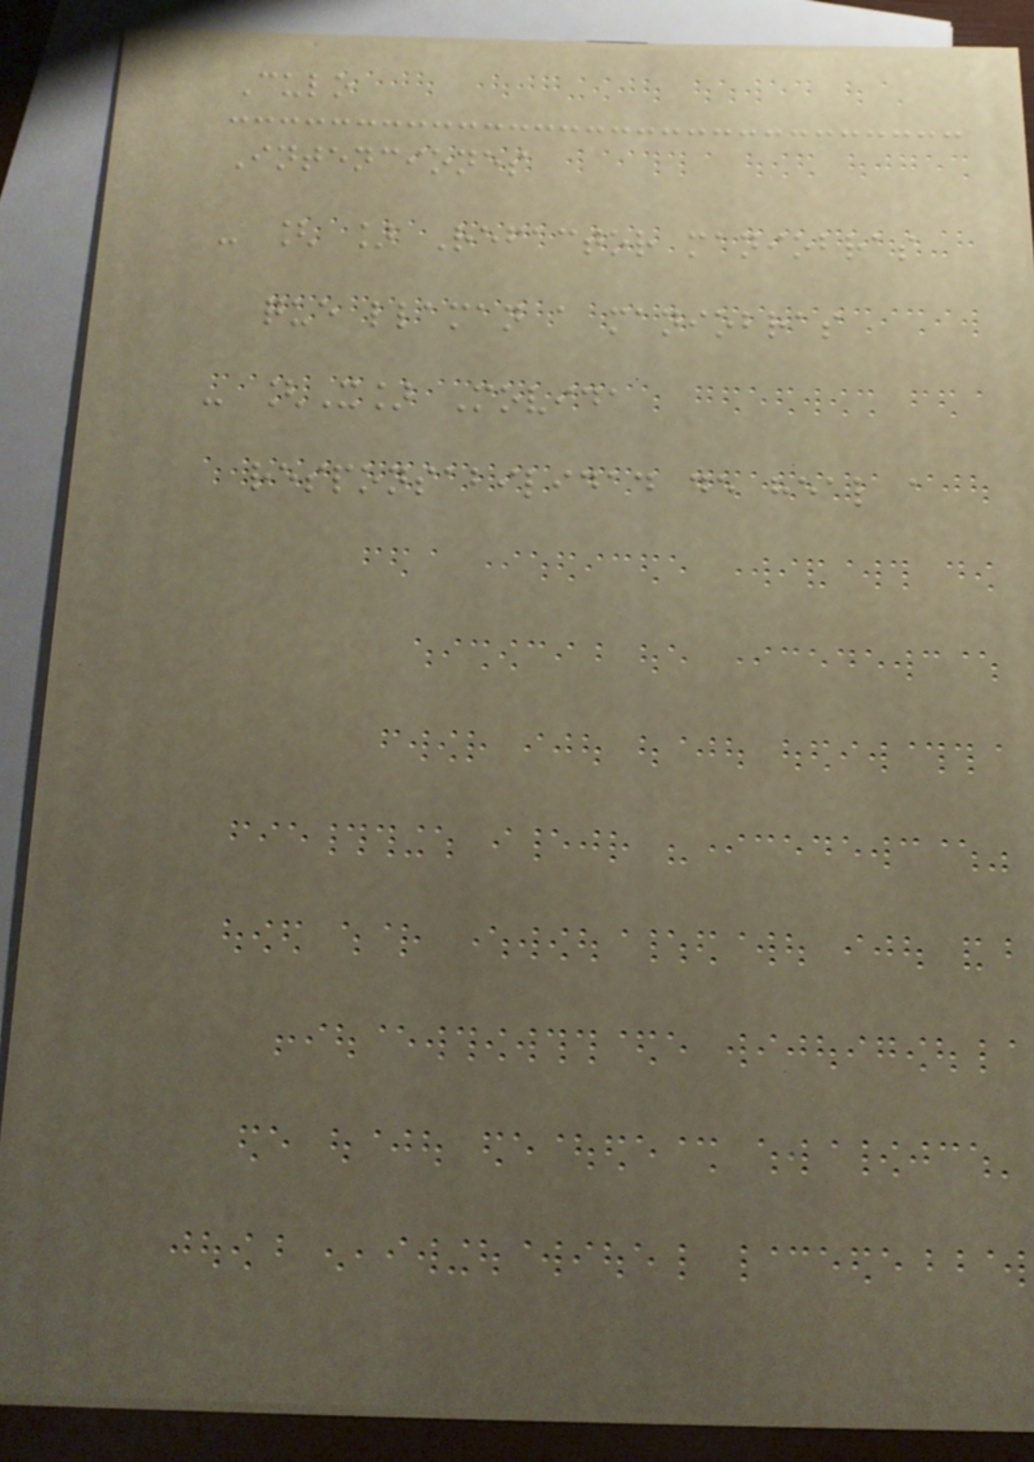Culo
Intenciones
- [ ] Refactor maniobras
que llaman a maniobras
- [X] Movida
responsabilidad de heal a
